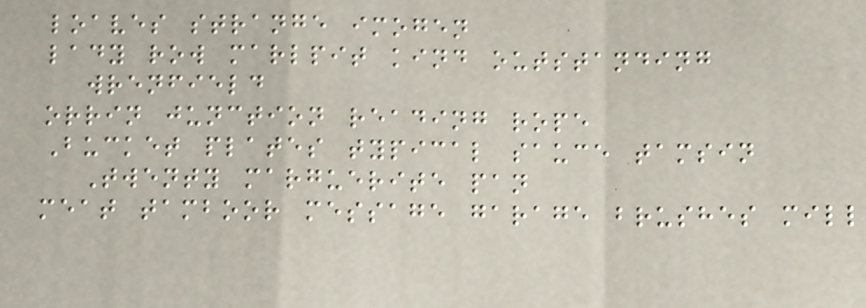loaves strange imogen
lady row marlpit kind outstanding
wrenfield
orrin junction reading rope
Bucket plates typical sauce tamsin
Twenty marguerite pan
meat tamboor message garage brushes mill
